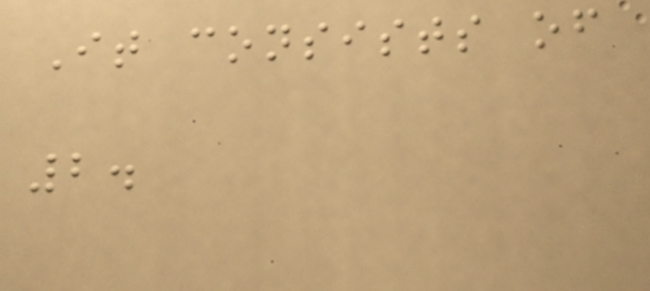It consists of
2.
